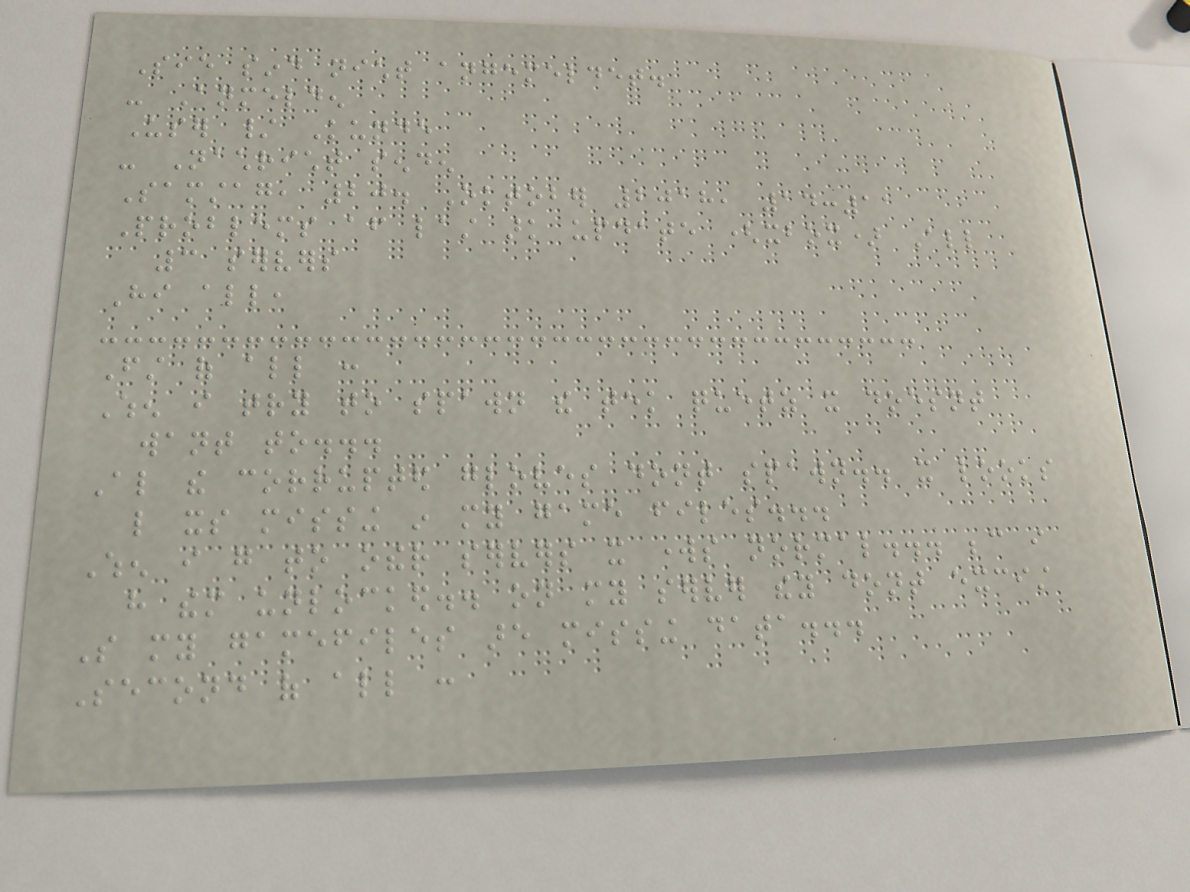Sie sind nicht angemeldet.
- Anmelden
User / Kunde
- Nachricht senden
Samstag, 20. Oktober 2018, 14:11
Problems after last ark update (xbox) All
3 servers
Hi all,
First of all :
When i try to spawn the tek quetz it doesnt
want to...
Also the corrupted gloves dont spawn.. it looks
like its missing in my game files...
When i go to other servers it works normal... because i
have them unlocked.. on my server they dont excist
So my gamefiles are missing data...
Second of all :
